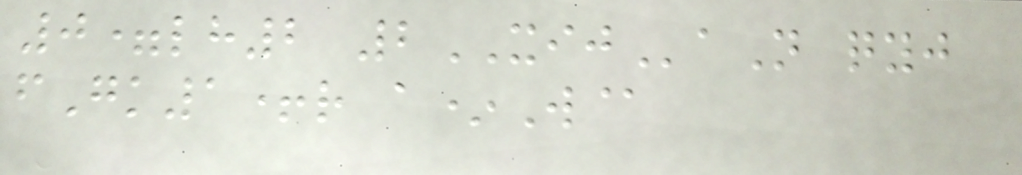0=lh2 2XIJaN qyj
fGk1+r a*W@
